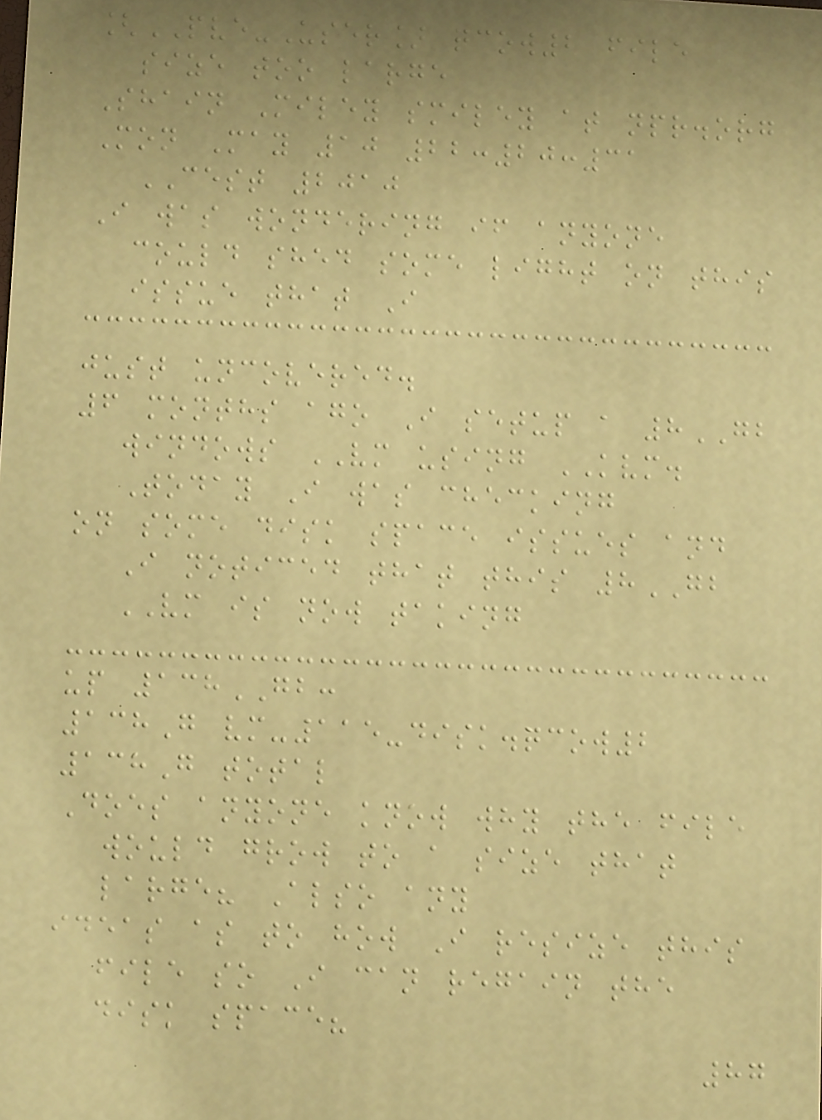[PVE-User] qcow2 file
size too large
Shain Miley smiley at npr.org
Mon May 10 22:20:31
CEST 2010
I was wondering if anyone
could shed some light on this
issue that I
just uncovered.
6 months ago I setup a 8GB
windows VM using KVM.
Today I was checking
on some disk space issues and
I noticed that this 8GB
VM is now taking
up 138GB:
138G vm-115-disk.qcow2
138G total
Does anyone know why the file
would grow to a size that
large? Also any
ideas as to how I resize this
file so I can regain the
disk space?
87
